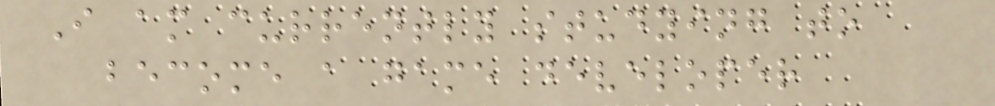I am currently studying to
become a game developer
